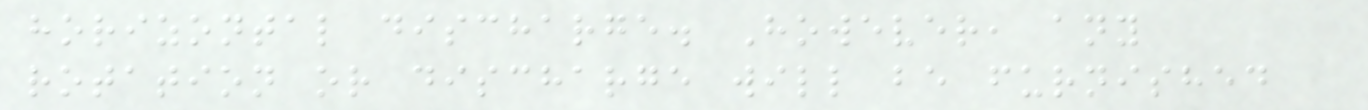horizontal discharge. However, any
rotation or discharge will be furnished
